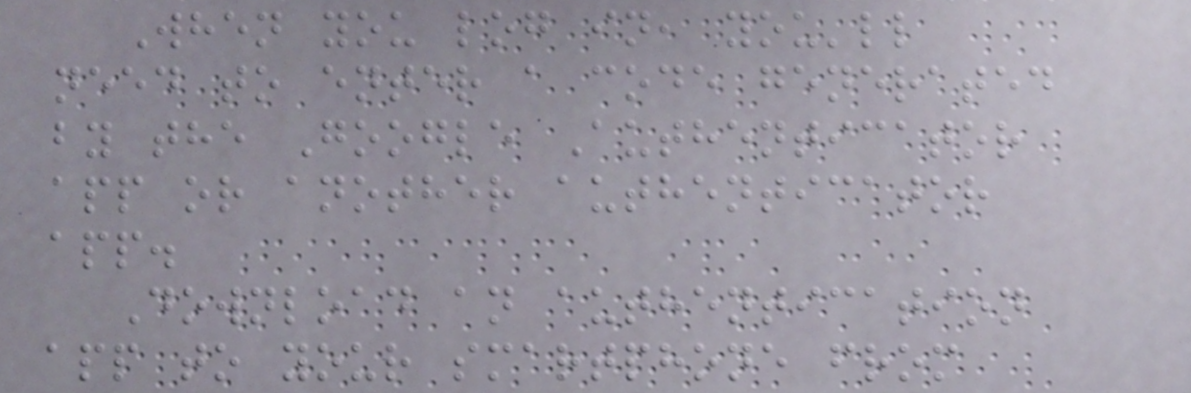When you log in, you'll
need to enter a code generated
by the Google Authenticator
app or another authenticator
app.
Download an authentication
app to your smartphone from
